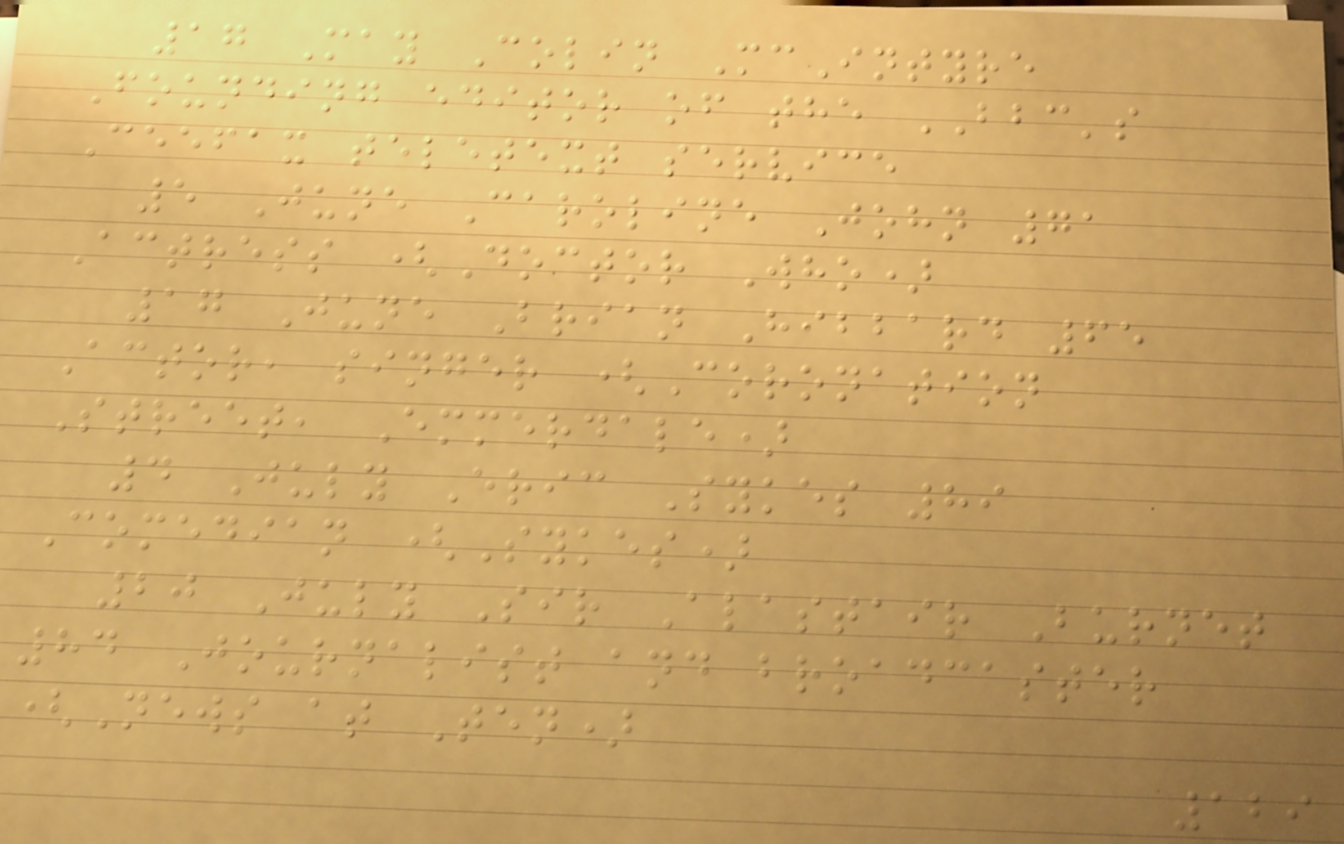17 May Colin McIntyre
Founding editor of the BBC's
Ceefax teletext service
5 June Caroline John 71
Actress (Doctor Who)
17 June Brian Hibbard 65
Actor, singer (Coronation
Street, Emmerdale)
4 July Eric Sykes 89
Comedian (Sykes)
20 July Sir Alastair Burnet
84 Journalist and broadcaster
(News at Ten)
129
